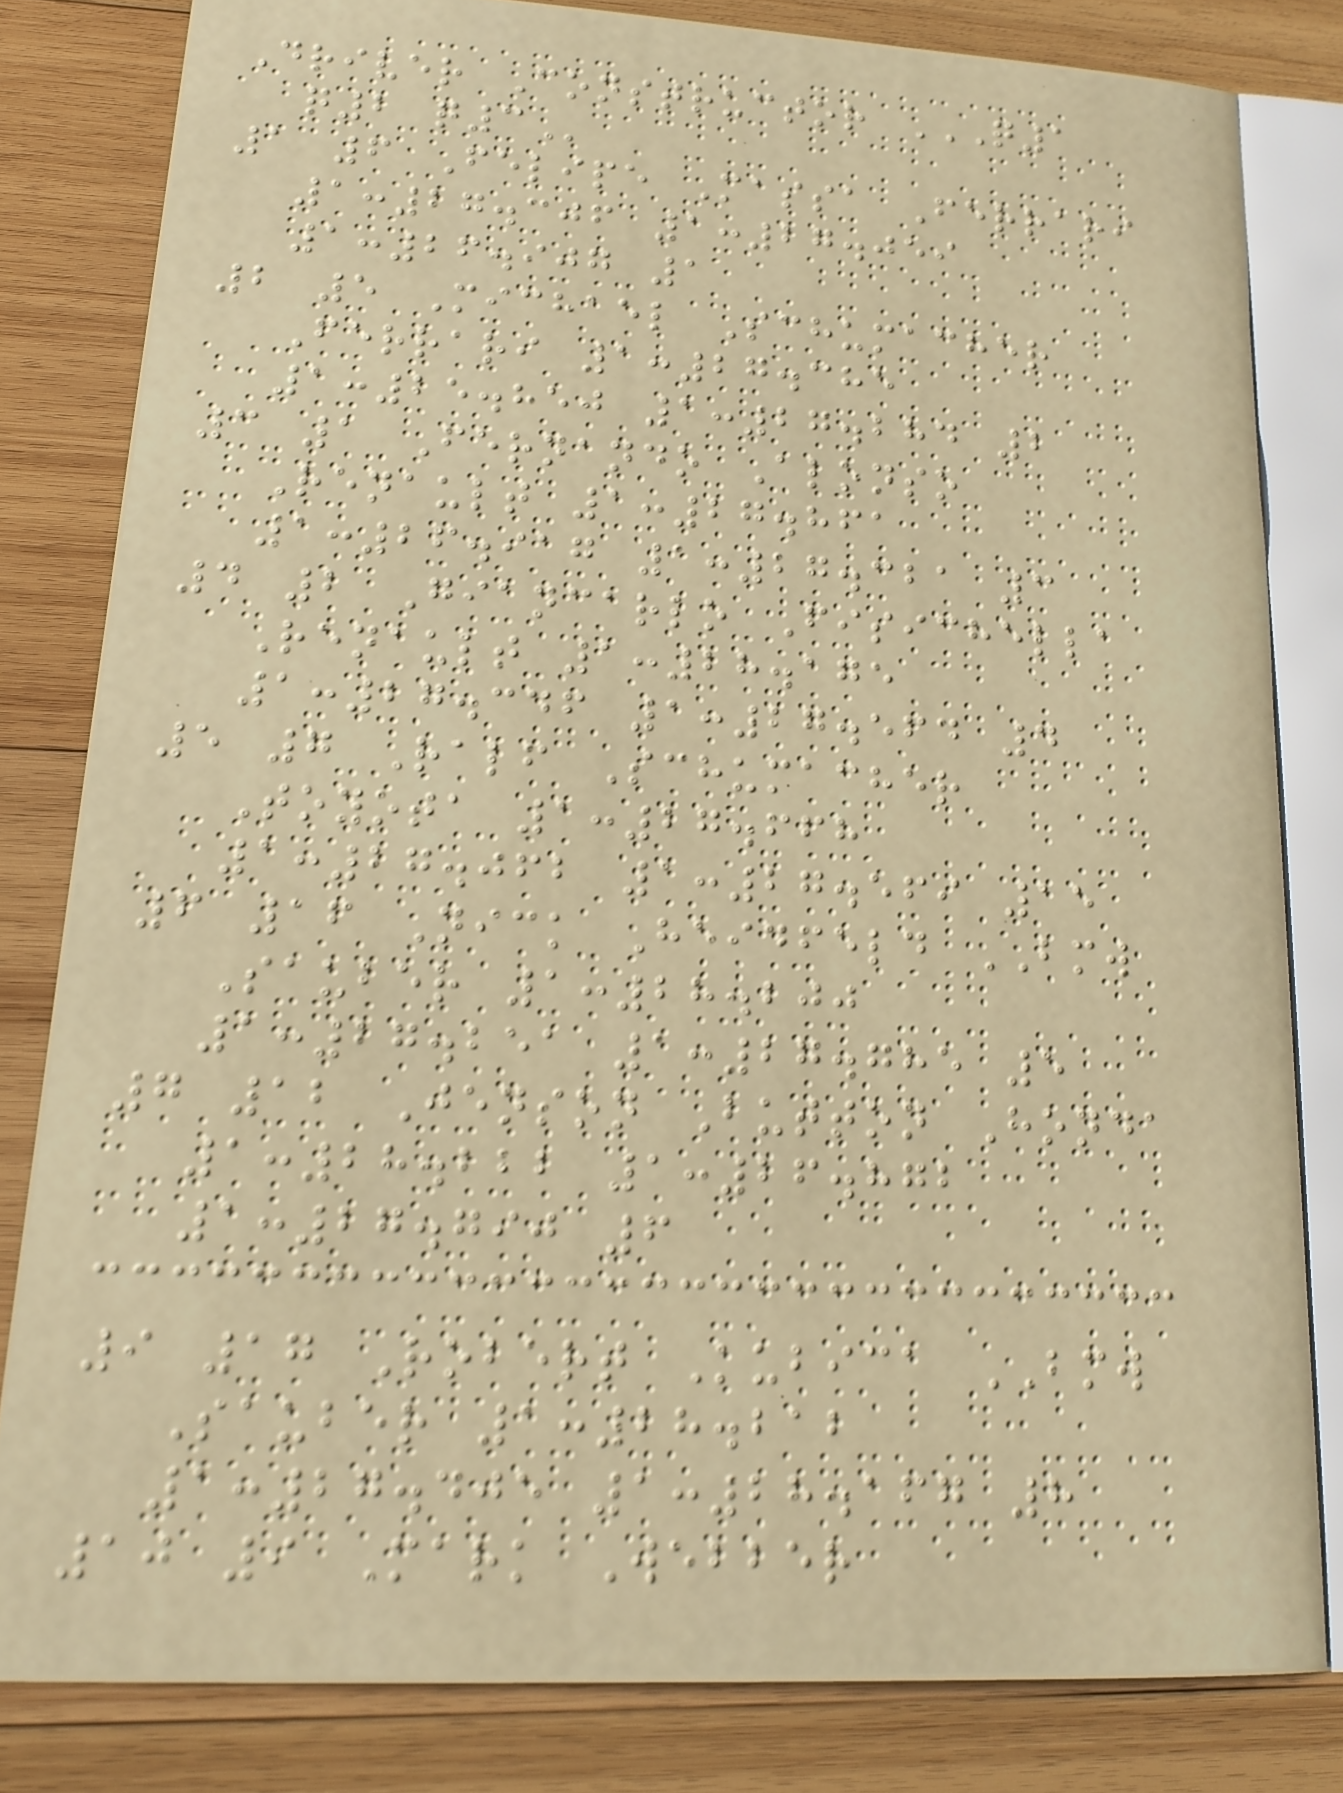Driver Constructor Q1
Q2 Q3
1 6 Felipe Massa Ferrari
1:27.306 1:27.059
1:26.907 1
2 5 Michael Schumacher
Ferrari 1:27.385
1:25.850 1:27.284 2
3 1 Fernando Alonso
Renault 1:27.861
1:26.917 1:27.321 3
4 2 Giancarlo Fisichella
Renault 1:28.175
1:27.346 1:27.564 4
5 7 Ralf Schumacher
Toyota 1:27.668
1:27.062 1:27.569 15
6 16 Nick Heidfeld BMW
Sauber 1:28.200
1:27.251 1:27.785 5
7 12 Jenson Button Honda
1:28.222 1:26.872
1:27.790 6
9 17 Robert Kubica BMW
Sauber 1:28.212
1:27.405 1:28.167 8
10 9 Mark Webber
